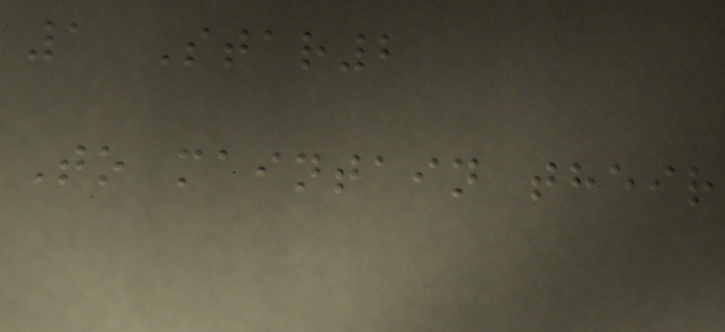1 Star2
To maintain their
